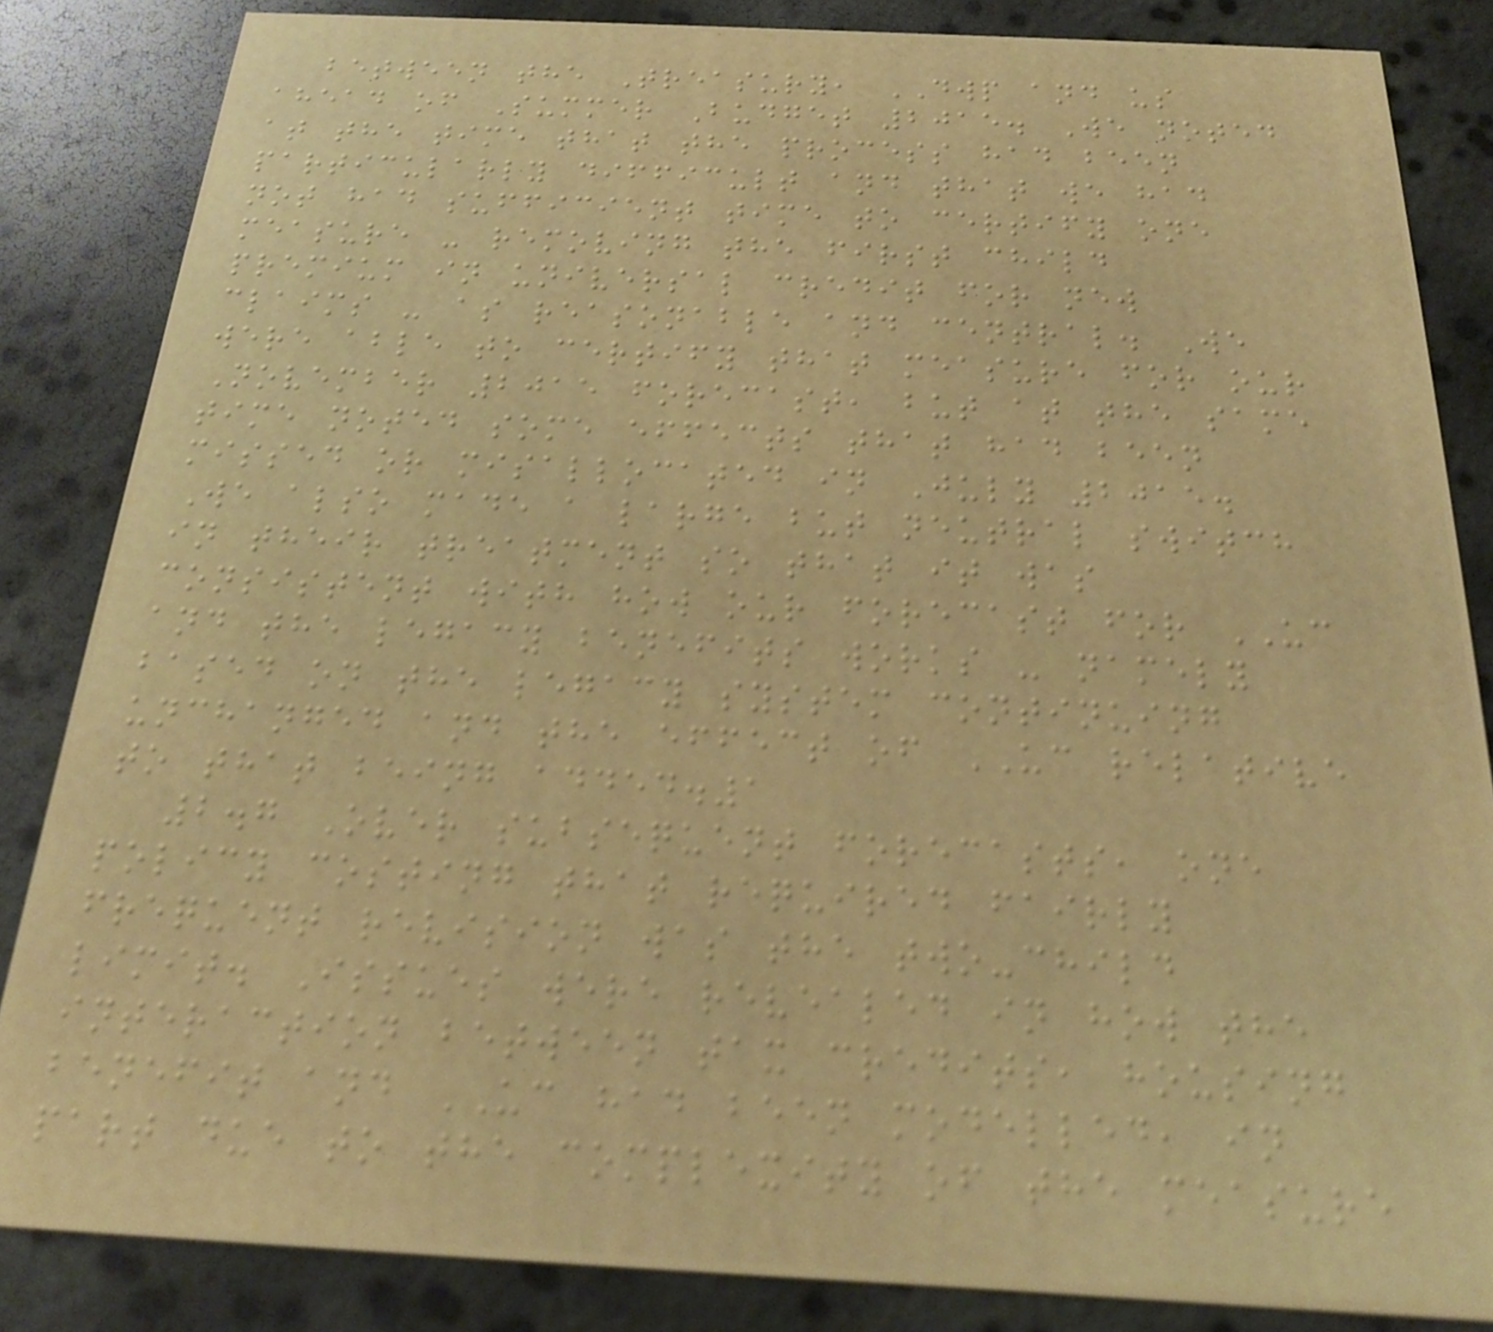between the Treasury, DWP and us
ahead of Summer Budget 2015. We noted
at the time that the process had been
particularly difficult and that we had
not had sufficient time to certify one
measure - removing the first child
premium in universal credit for new
claims - as reasonable and central. We
were able to certify that measure for our
November 2015 forecast, but at the same
time noted some effects that had been
missed or misallocated in July 2015.
We also made a large but neutral switch
in their treatment so that it was
consistent with how our forecast for UC
and the legacy benefits works - namely
based on the legacy system continuing
unchanged and the effect of UC relative
to that being added.1
2.7 Over subsequent forecasts, one
policy costing that required fairly
frequent revision was the two-child
limit. Issues were revealed in how the
interaction between tax credits, housing
benefit and UC had been modelled, in
part due to the complexity of the measure
